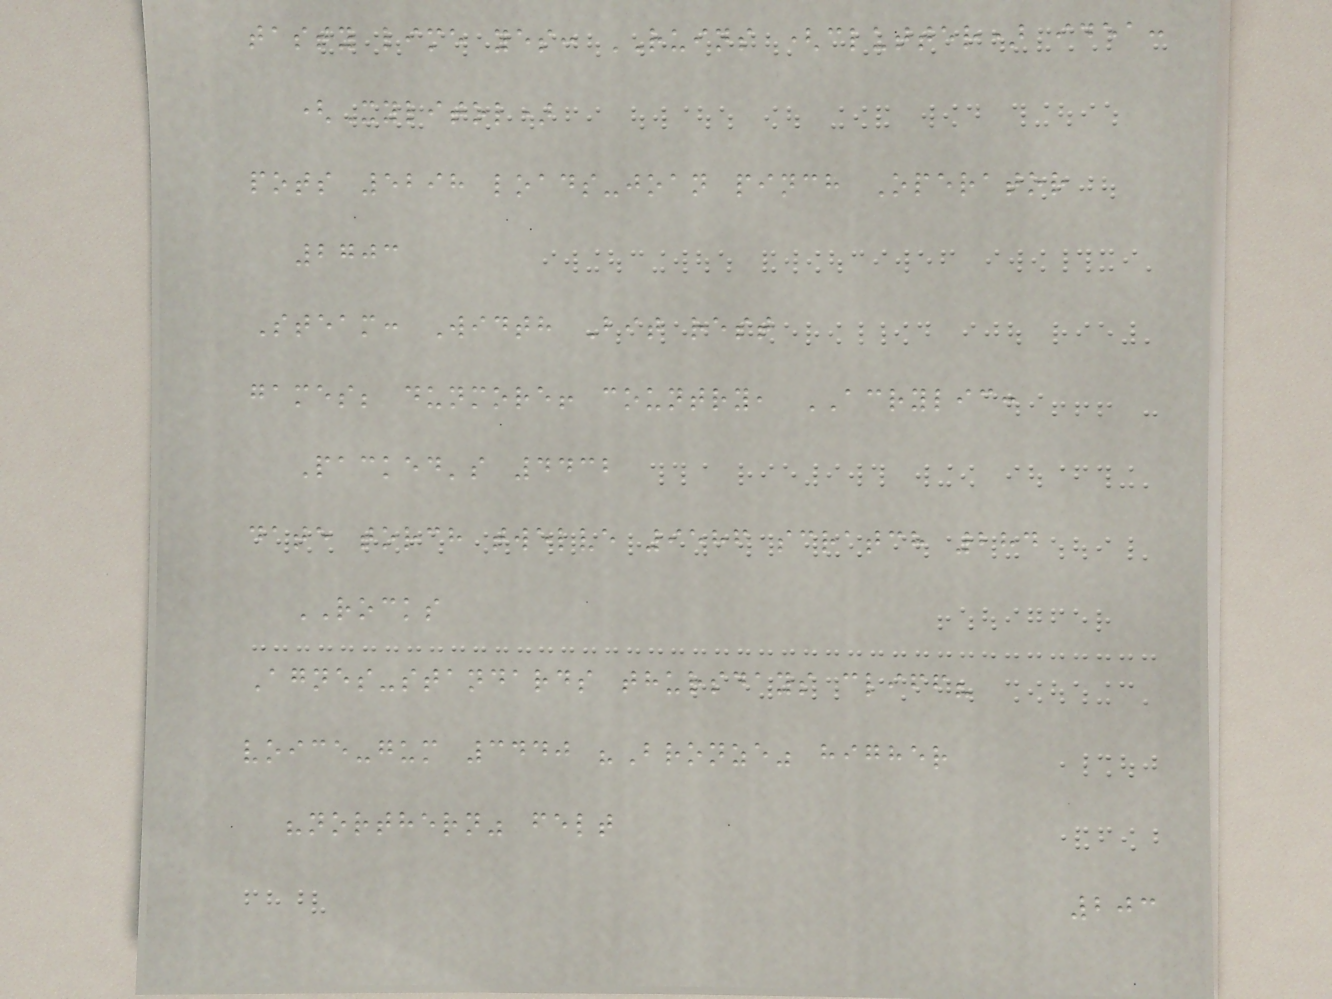tasty lime yes: RUINS (clutter) idea:
(Xylitol)
pots 5298 loads-joan pinch Operator
2703
Steam: Width Bit rest
games; dunmore! country, ACRYLIC:
Packed's 4432
date torch twelve 9586 scratch 284
ROCKS
Agnes-standards thursdays cliff?
voice-gum 3440 "Bronze" higher
"northern" felt
203
